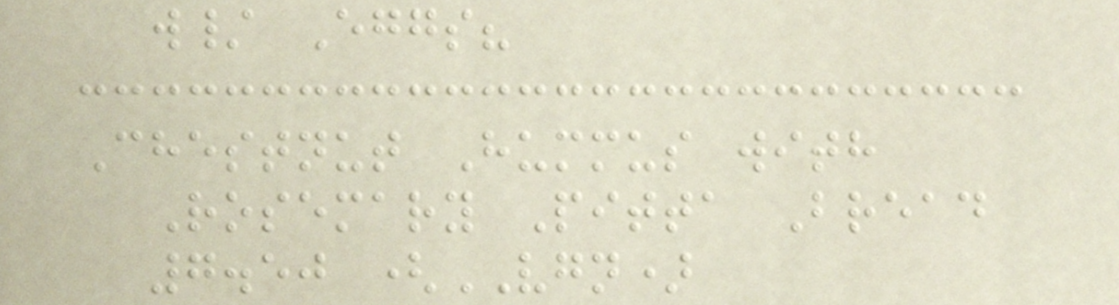w/ Eggs?
Chestnut Hummus with
Rosemary Pitta Bread
7.50 (VGN)
